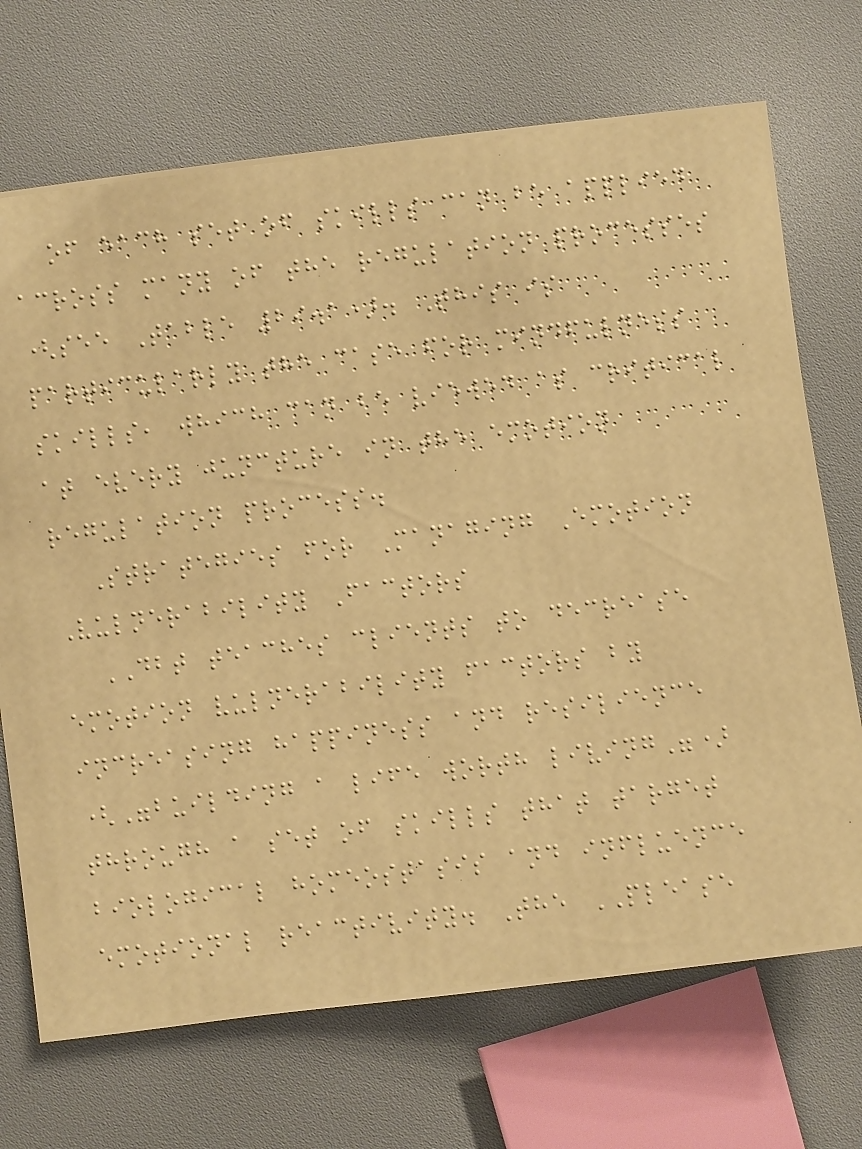of each set of skills can be applied
across many of the regulation processes
(see Table 29.1). This is
particularly the case for mindfulness
skills, which can be viewed as critical
at every juncture in the emotion
regulation process.
Strategies for Managing Emotion
Vulnerability Factors
DBT teaches clients to decrease
emotion vulnerability factors by
increasing happiness and resilience
("building a life worth living")
through a set of skills that target
biological homeostasis and influence
emotional reactivity. The PLEASE
